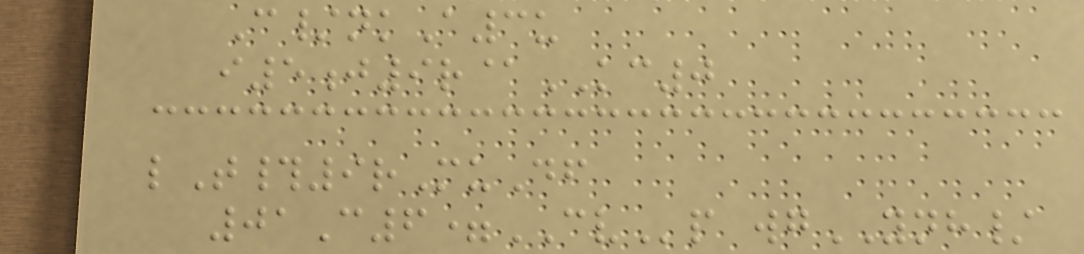C/nkA3u
i5j9r@KC0
lT#9rMuDf
01C6=CVp wgYNH/
